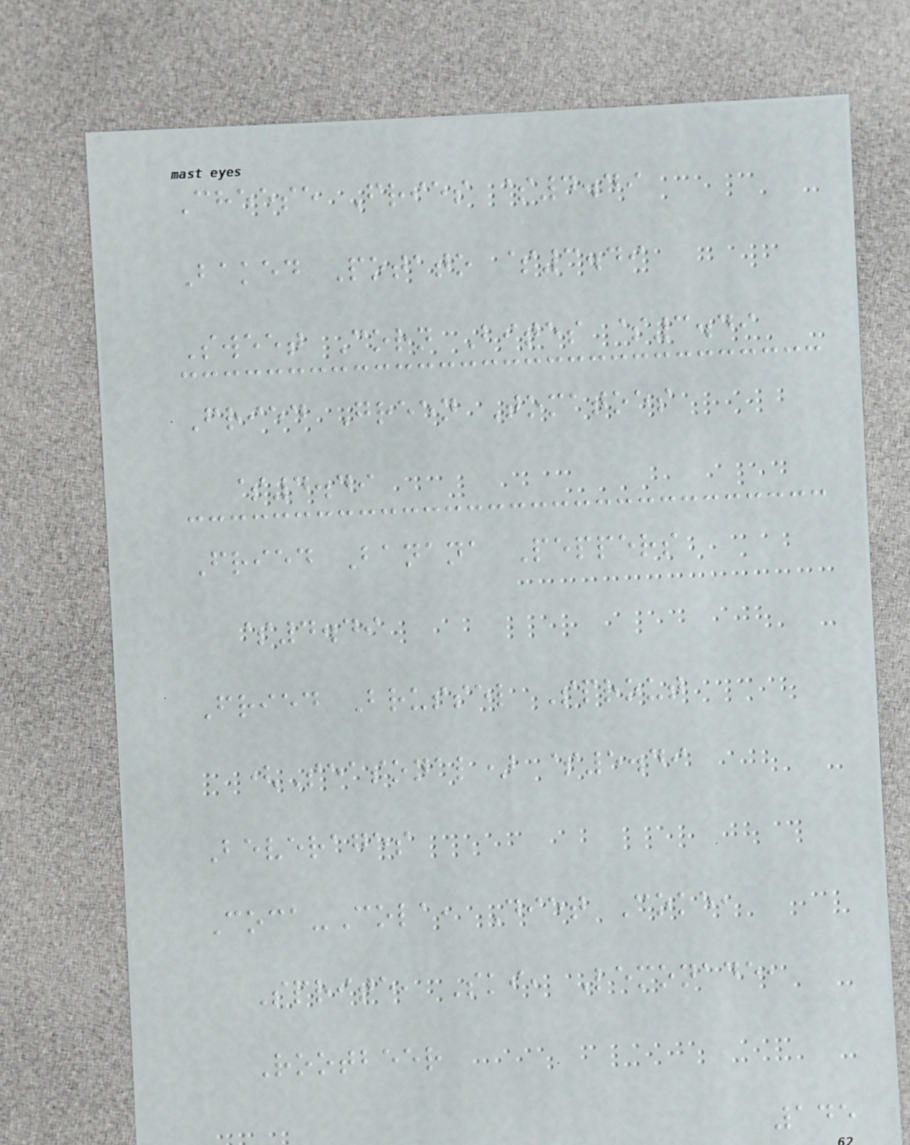Cheese Fries $4.49
Baked Potato $3.49
Sweet Corn Bites $3.49
Fried Green Tomatoes
$4.49
Fried Banana Peppers
$4.49
Fried Brussel Sprout
(Seasonal) $5.49
Beverages
Coca-Cola, Diet Coke,
Sprite, Ski, Lemonade,
Rootbeer
145
